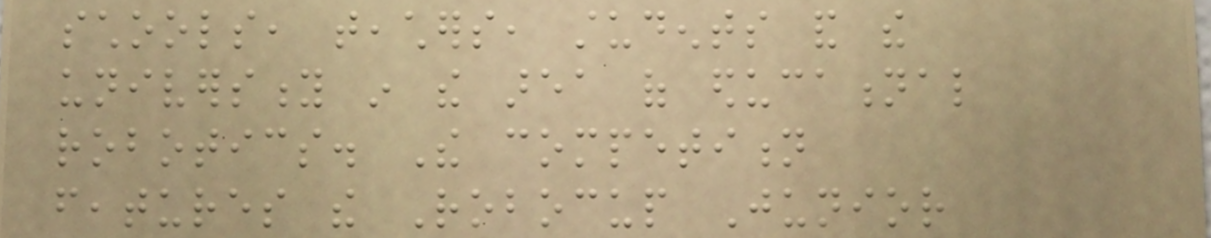schools, teachers, students and the
university in the area of educational
robotics. The competition
features the Robocup Junior
